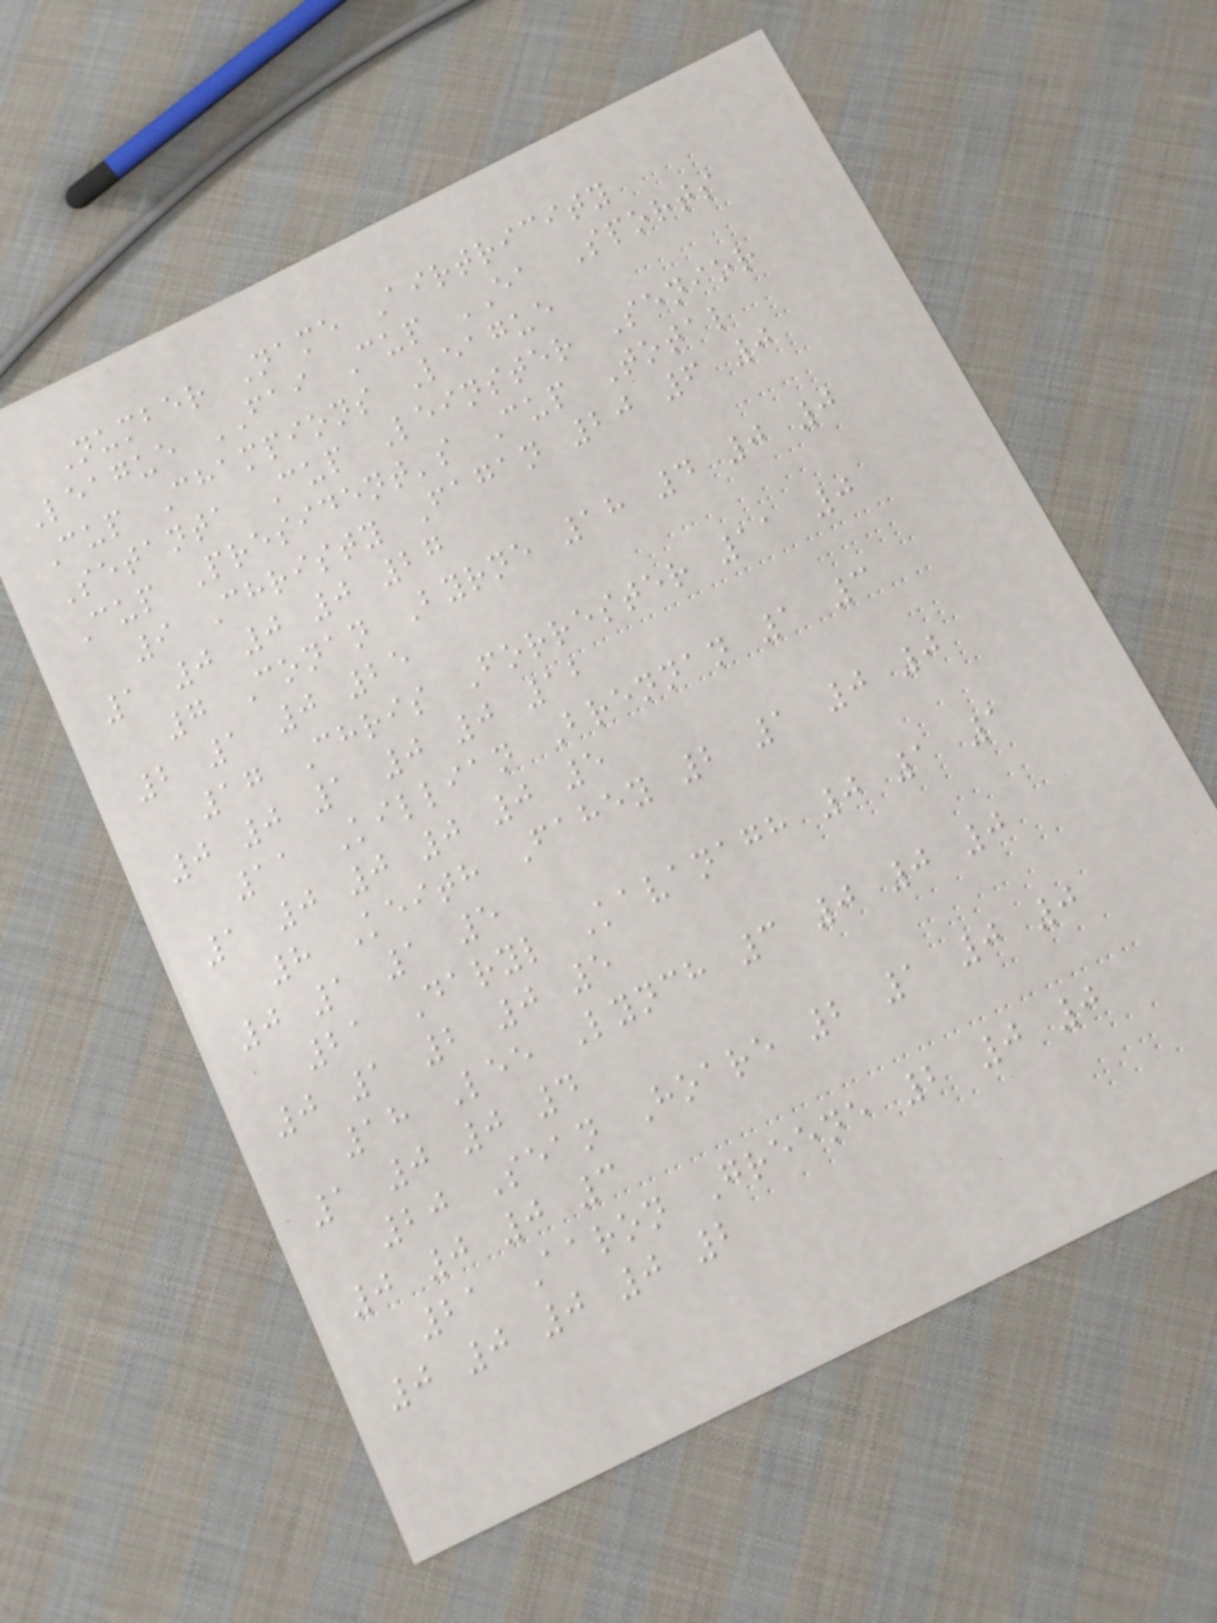Number Name Airtricity
League FAI Cup EA Sports
Cup Champions League
Setanta Cup Leinster Senior
Cup President's Cup Total
9 Christy Fagan 20 6 0
1 0 0 0 27
7 Conan Byrne 18 4 0 0
2 1 0 25
17 Chris Forrester 11 0
0 0 1 0 0 12
11 Killian Brennan 1 3
1 0 0 0 0 5
8 Keith Fahey 2 1 0 0
0 1 1 5
21 Daryl Kavanagh 0 1 1
0 1 2 0 5
18 Lee Lynch 3 0 0 0
1 0 0 4
20 Sean Hoare 2 1 0 0
0 0 0 3
21 Aaron Greene 2 0 0
0 0 0 0 2
